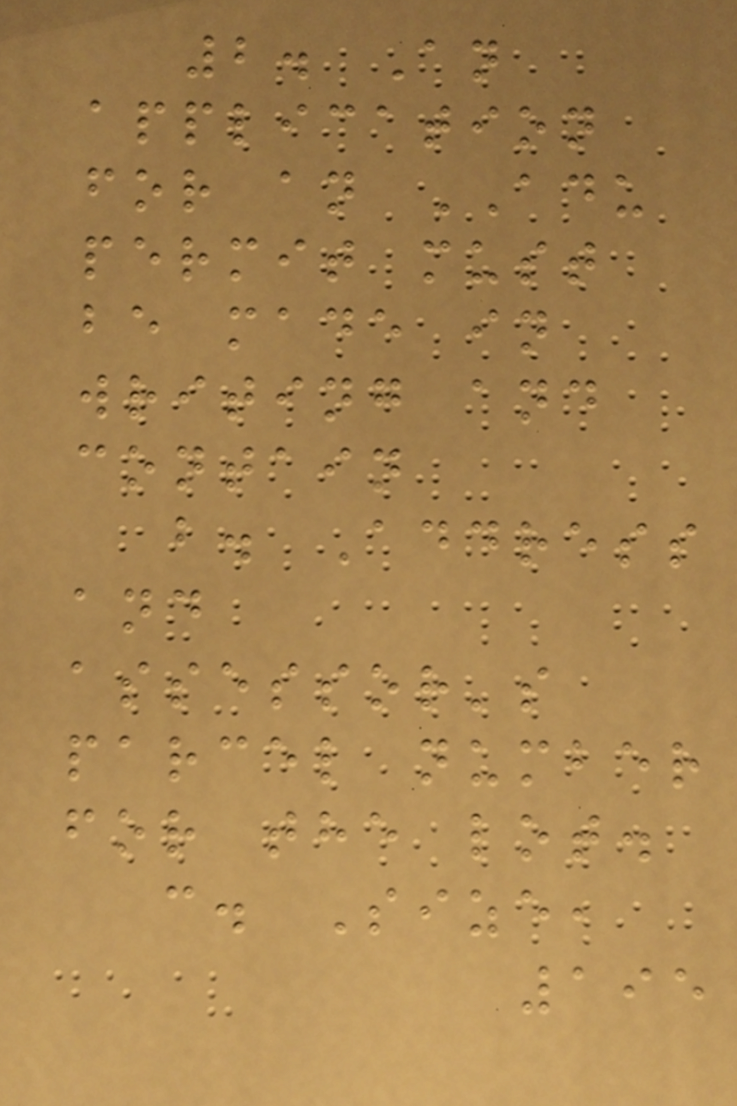2. An
application
for an ADU
permit must
be made in
writing and
contain
b. Address
and
assessor's
parcel number
for the lot.
c. Size,
195
